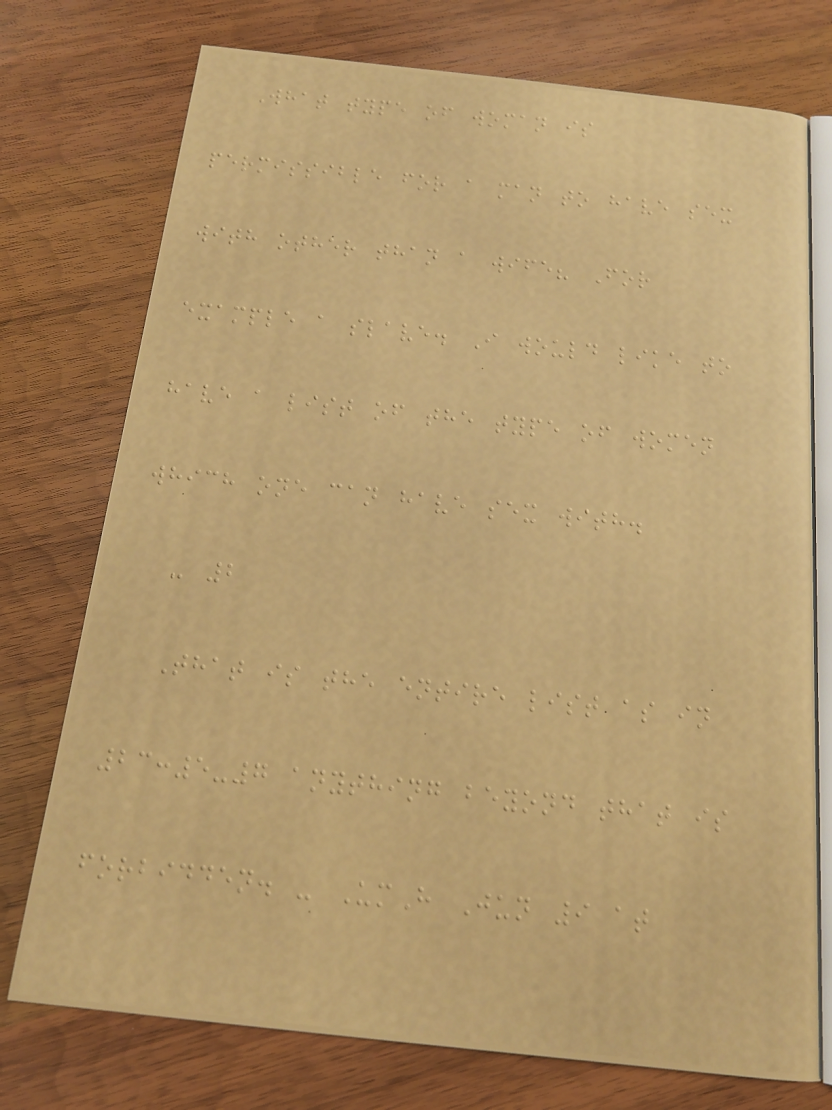What type of woman is
permissible for a man to have sex
with other than a wife? For
example a slave. I would like to
have a list of the type of women
which one can have sex with.
- 2
That is the entire list as in
23:5-7 anything beyond that is
forbidden. - UmH Jun 9 at
